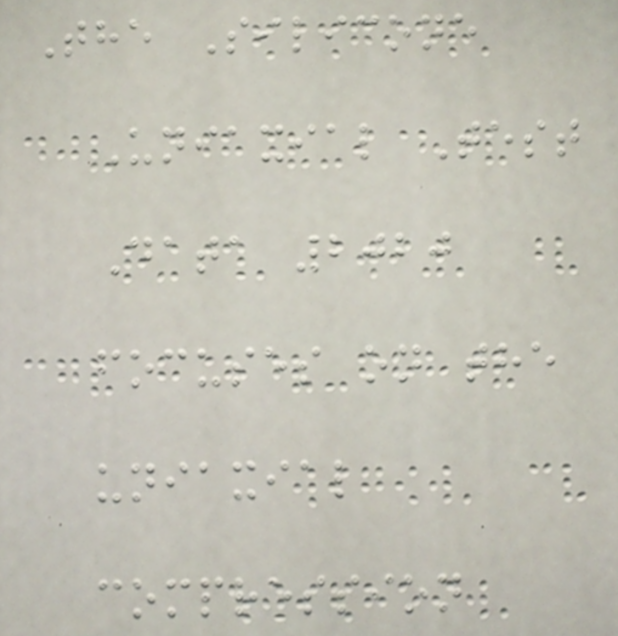The Silicone
Uniaxial Test
Data 2020
focuses on the
uniaxial
compression
